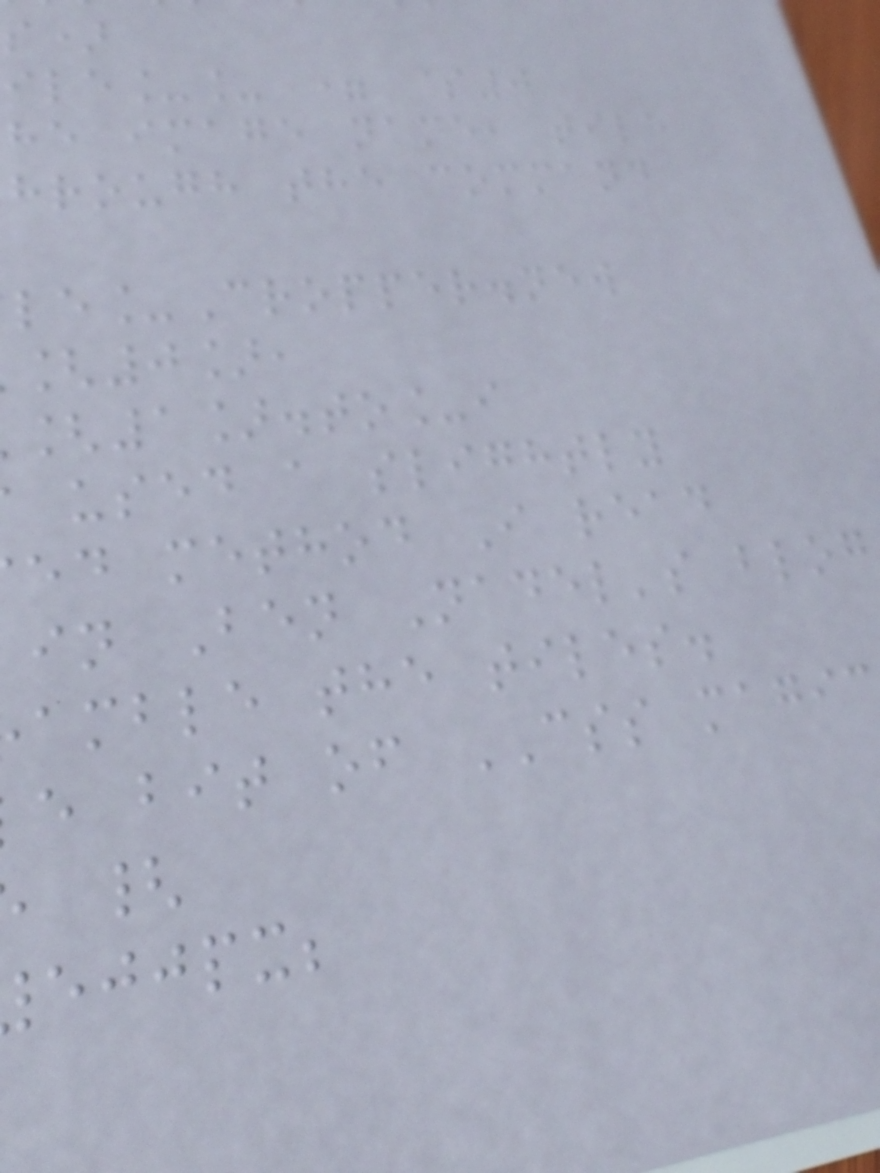ile__ = $0
he image name, tile
hrough the command
le_Cropper.new
[0],
[1].to_i
used a slightly
ed method I read
in Ben Nadel's blog
amble the tiles.
e bit of CSS magic
ejjpx;
